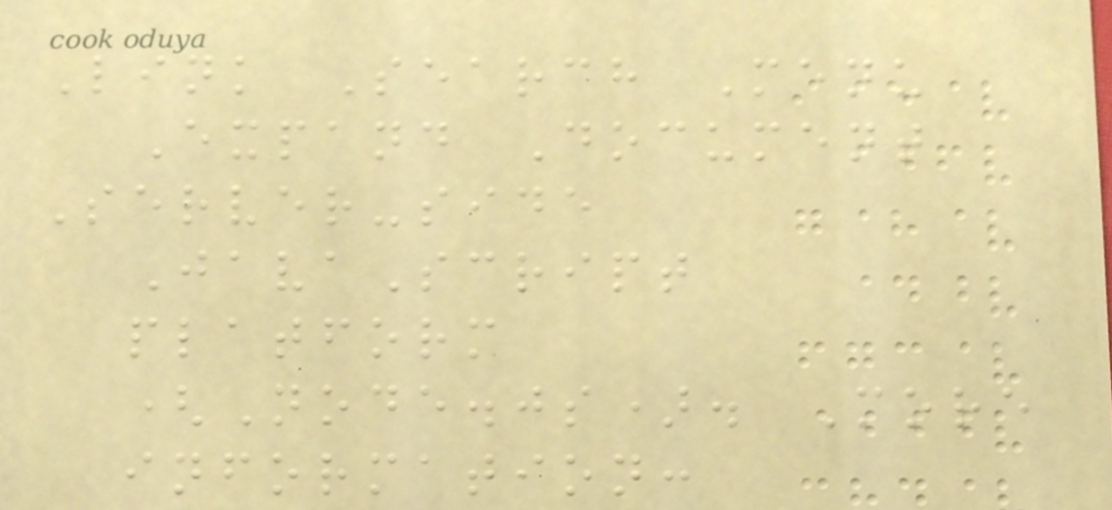Link Search Menu
Expand Document
Server-side
JavaScript
platform
(Node.js). More
information:
